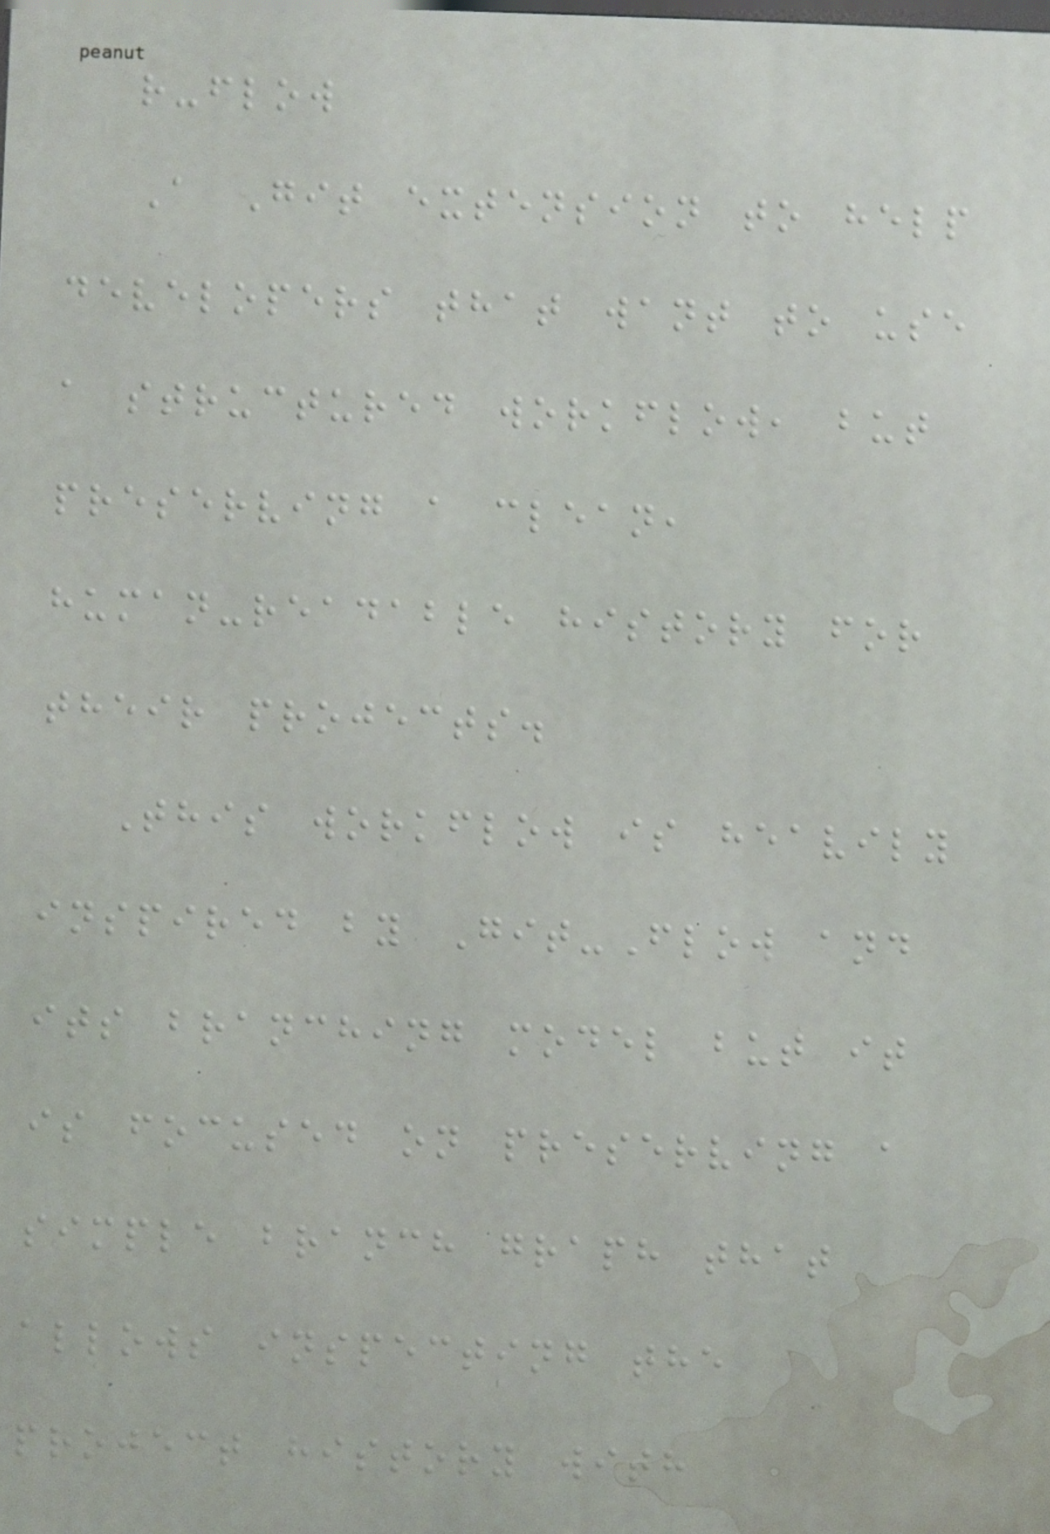r-flow
A Git extension to help
developers that want to use
a structured workflow, but
preserving a clean,
human-readable history for
their projects.
This workflow is heavily
inspired by Git-Flow and
its branching model but it
is focused on preserving a
simple branch graph that
allows inspecting the
project history with
